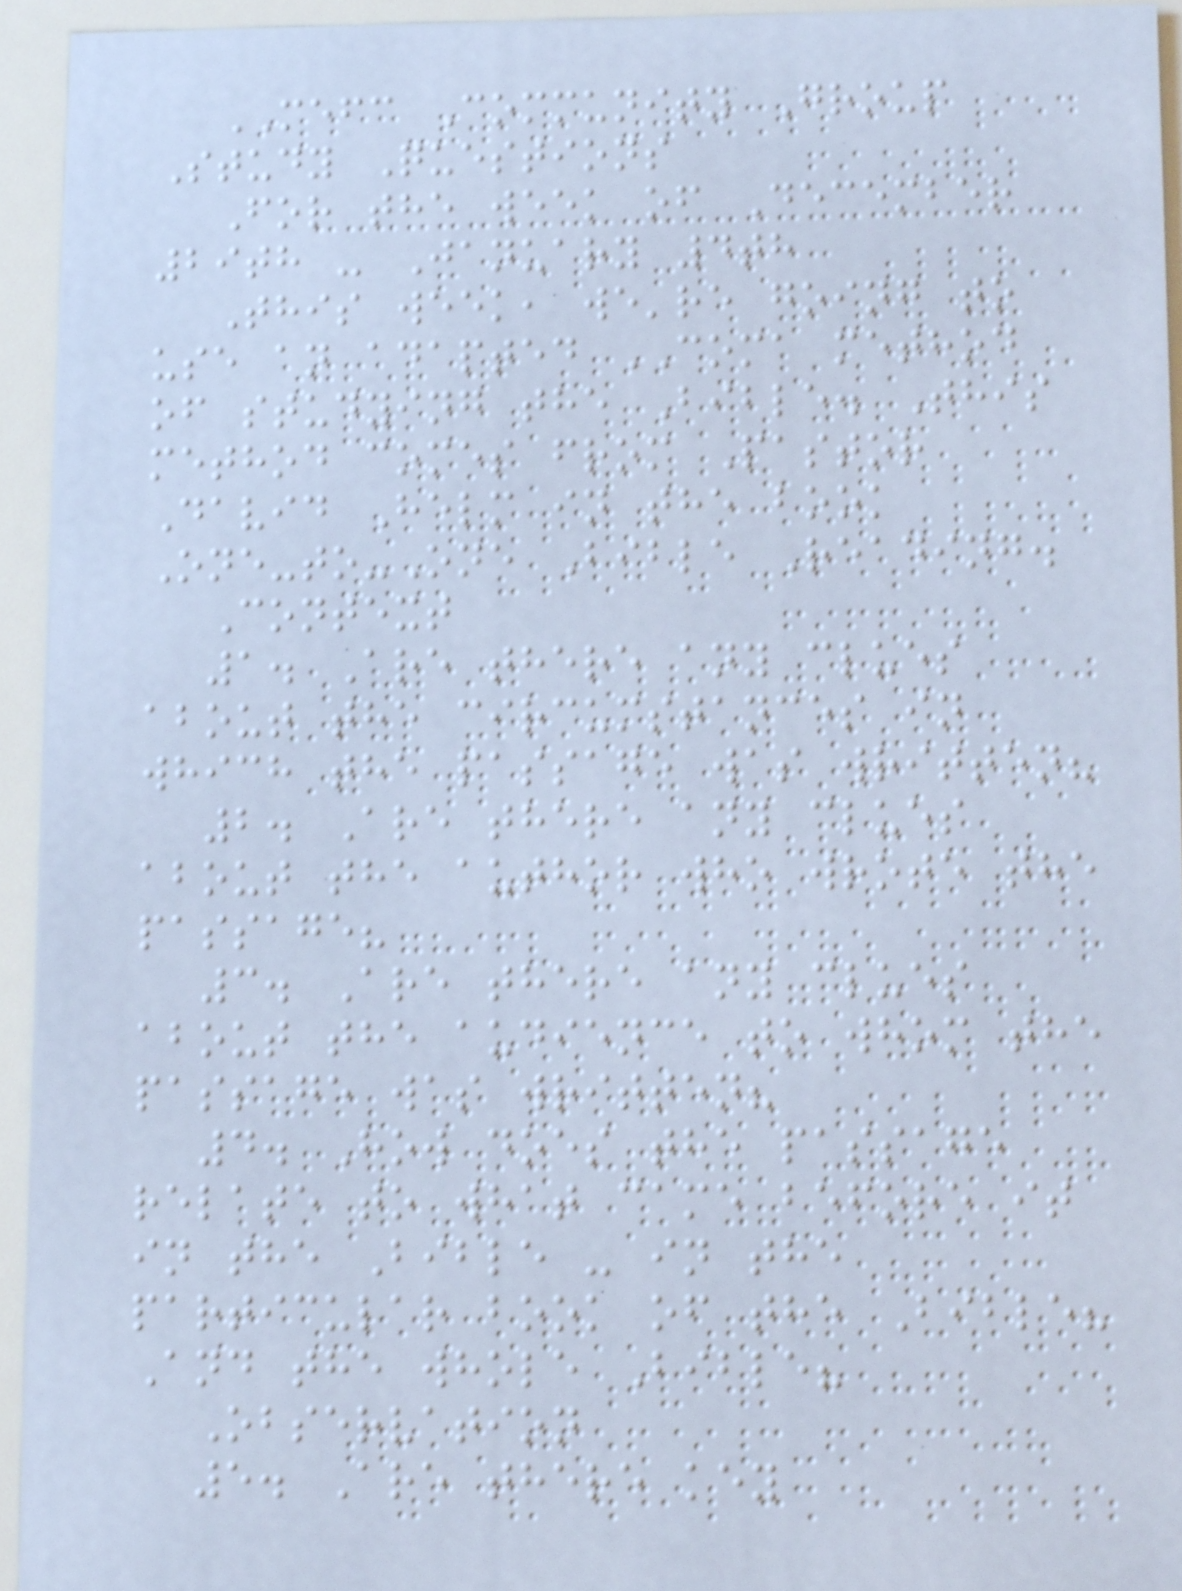MEFC Community Group
Study Questions
For the week of December
29th - January 4th
This week, we're going to
use an adapted COMA method
of studying the Bible. This
method comes from Pastor
David Helm in the book
One-to-One Bible Reading.
Context
1. Are there any clues
about the circumstances in
which the passage was written?
2. Are there any clues
about the author who wrote the
passage?
3. Are there any clues
about the audience to whom the
passage was written?
4. How does the passage
relate to what came before it
in the Bible - in the
particular book of the Bible?
And the whole Bible?
Observation
5. Are there key
